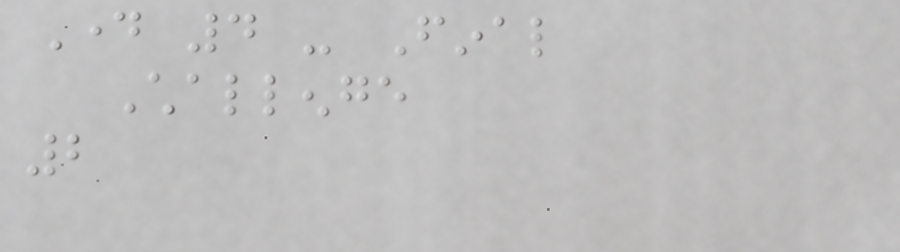Day 4 - Final
Challenge
2
